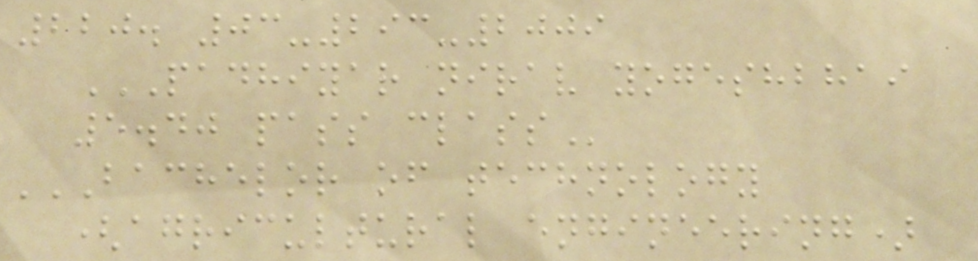220. 03-293-2009
PADHIYAR NIRAV YOGESHBHAI
5.40 PASS CLASS
BACHELOR OF TECHNOLOGY
(AGRICULTURAL ENGINEERING)
